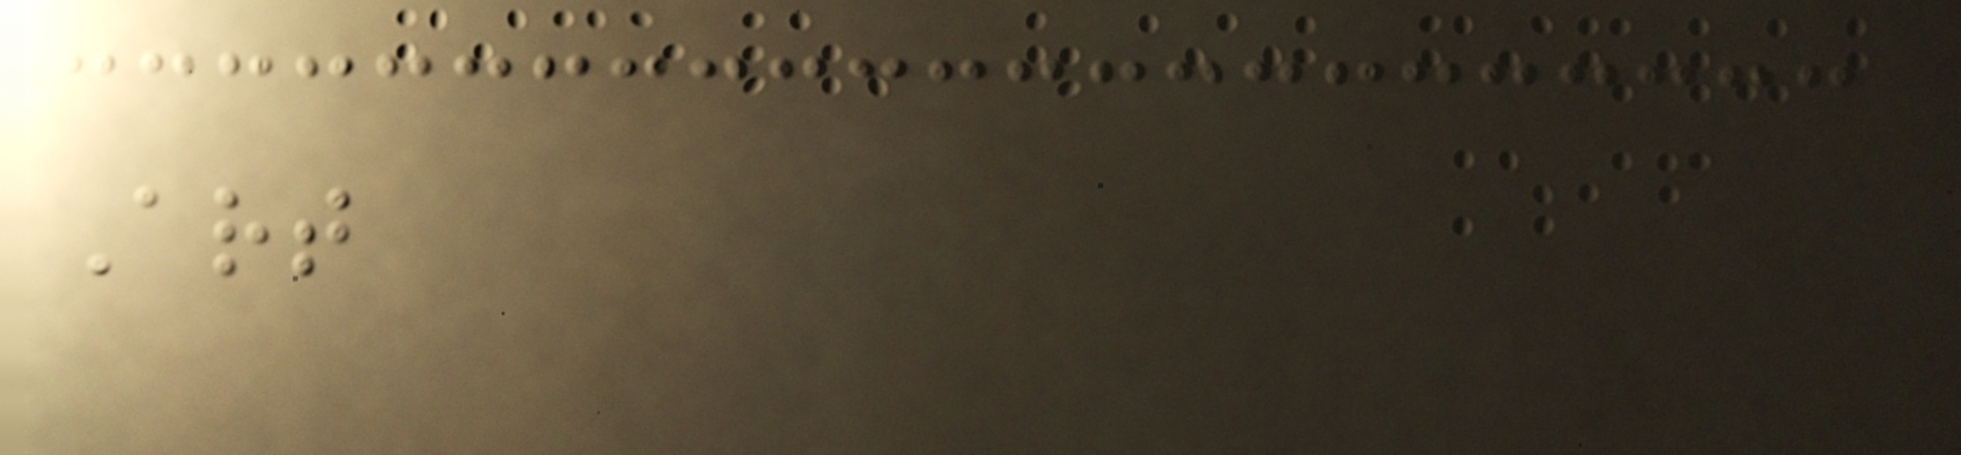Art
